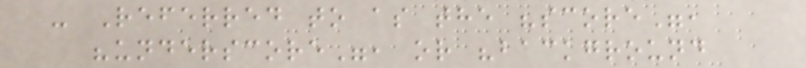- Referred to as the "score",
"underscore", or "background
